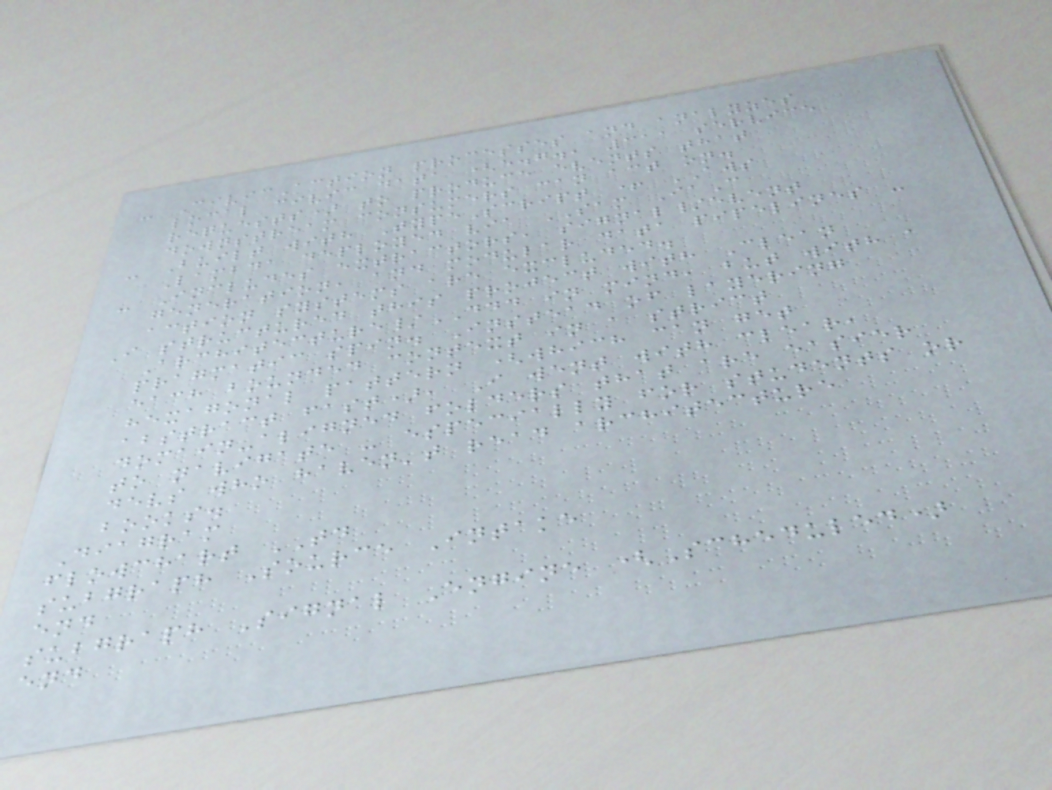- CivicAction processes and analyzes
local civic data (e.g., 311 service
requests) to produce events that
downstream consumers can act on.
- Built with TypeScript + AWS
Lambda deployed via SAM IaC
- Includes extractors, signal/event
generation, and modular data pipelines -
action systems are excluded.
I structured this project with Clean
Architecture/DDD in mind, but with a
pragmatic spin. Instead of layering
each bounded context in a strict
hexagonal pattern (which can get
abstract fast), I went with clear,
domain-aligned folders that are easier
to navigate - especially for students or
devs who haven't read architecture
books.
Diagram
flowchart TD
subgraph Source Intake
end
subgraph Signal Engine (Scheduled)
end
